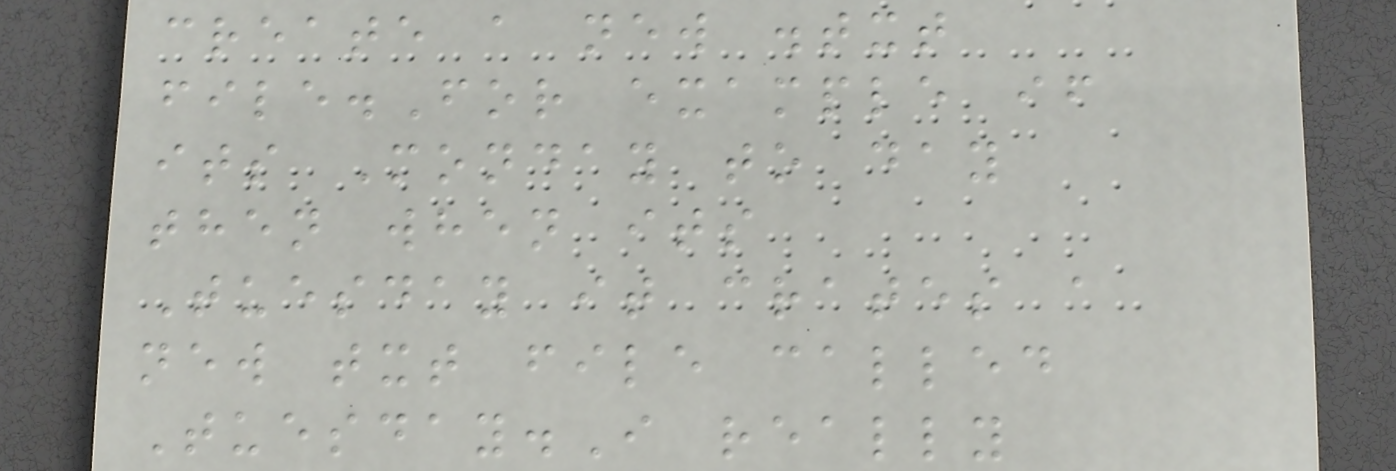create a new .txt
file.For example if
its Monday to day
then when its
Tuesday it crates a
new txt file called
Tuesday.I really
